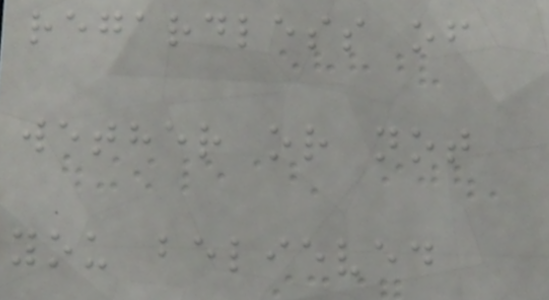regardless of
wether or not
you believed
